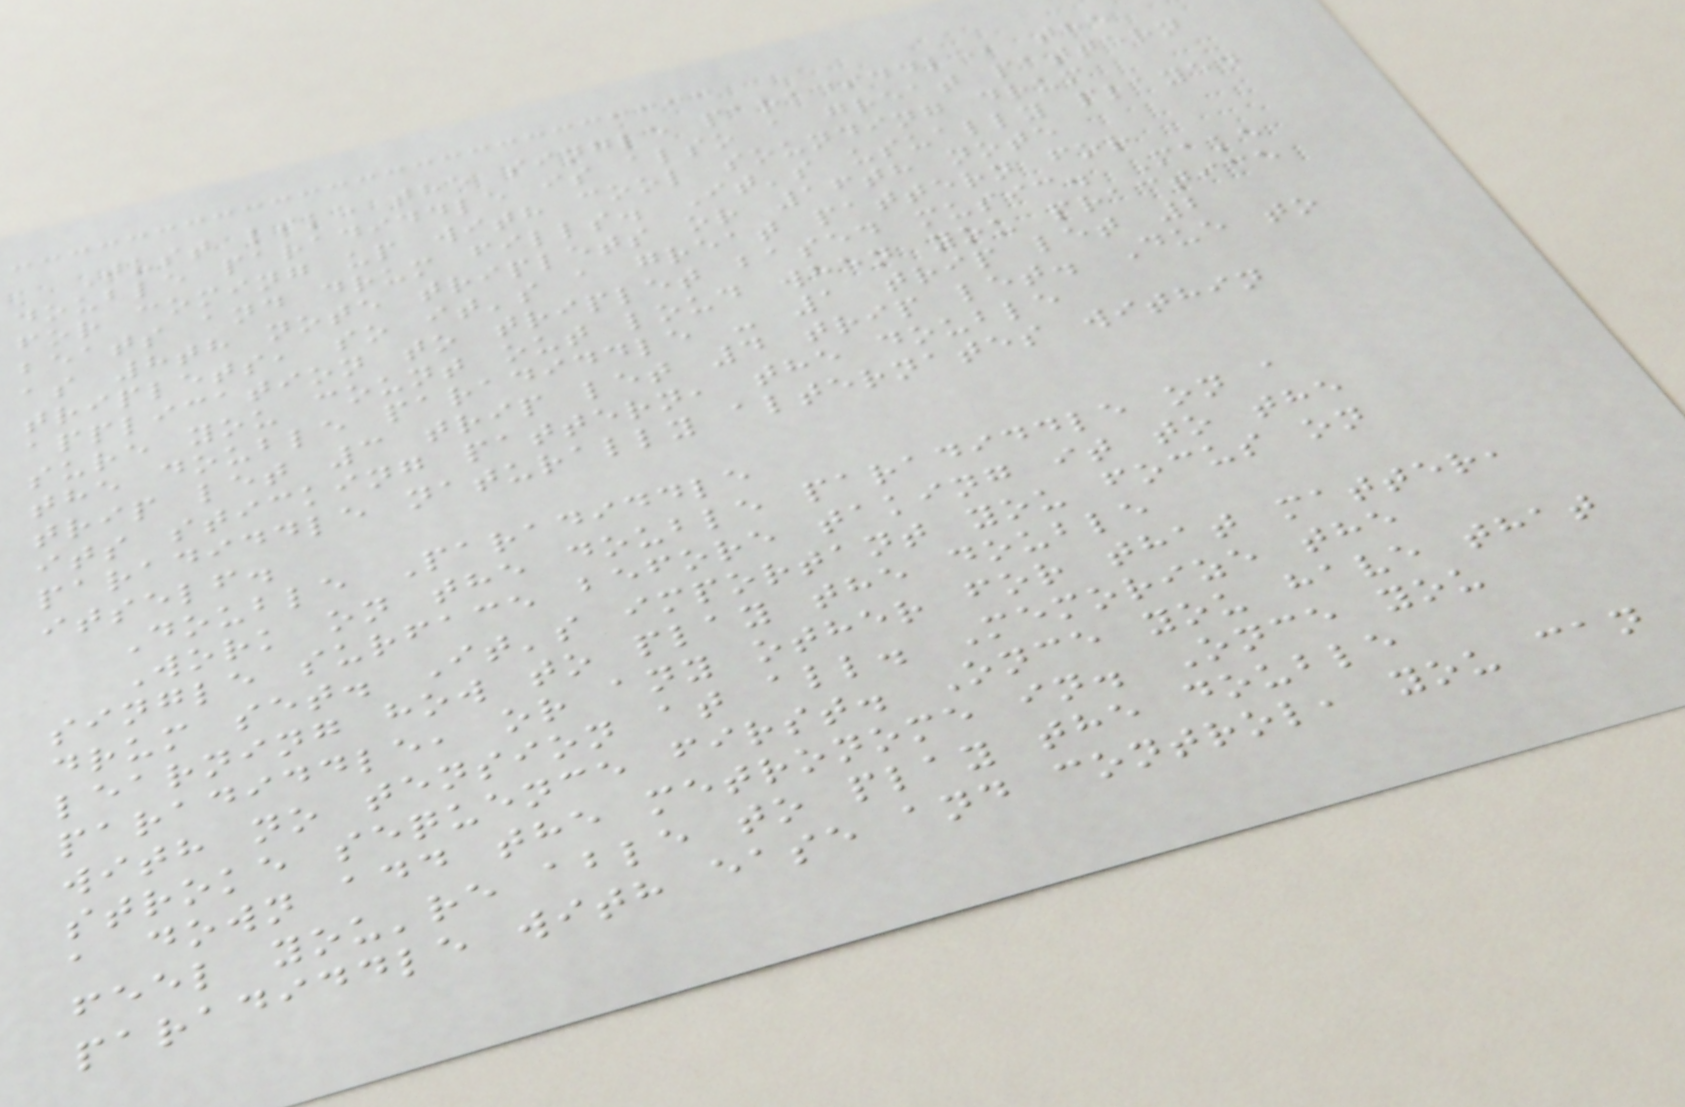Just like the single paradiddle, the
double paradiddle is also a great pattern
for coming up with cool sounding drum
beats and drum fills. It's usually played
as 8th note triplets or 16th note
triplets, so it's a great pattern for
application to triplet based music. Make
sure you count out loud when you practice
the double paradiddle - 1 trip let 2
trip let 3 trip let 4 trip let. Due to
its sticking pattern, the double
paradiddle naturally alternates within
itself.
Double Paradiddle
Work on the double paradiddle on a
single surface before taking it to the
drum set. It's important you focus on
learning how to play the double
paradiddle, or any other for that matter,
with no tension at all. Memorize the
stroke sequence first. Once you have that
a down add the metronome in. Once you
feel you're able to play the double
paradiddle with ease and control, you can
